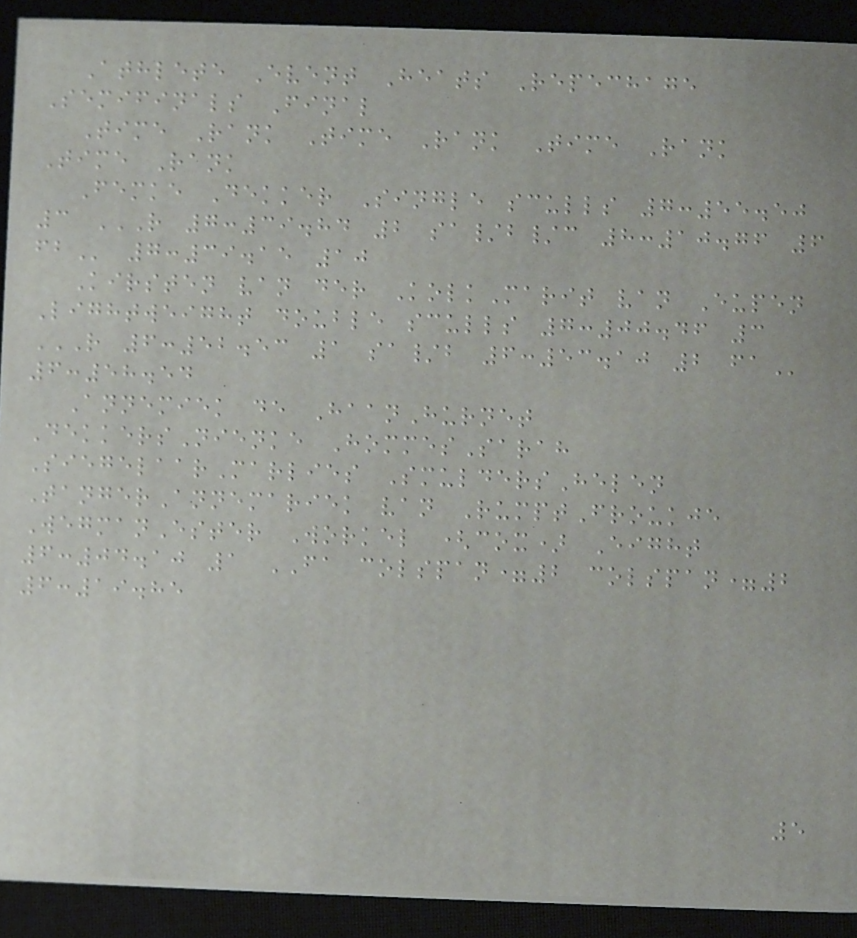Athlete Event Heats Repechage
Semifinals Final
Time Rank Time Rank Time Rank
Time Rank
Femke Dekker Single sculls 7:55.50
3 R 7:39.84 2 SA/B/C 8:10.76 6
FB 7:39.15 10
Kirsten van der KolkMarit van Eupen
Lightweight double sculls 7:00.46 3
R 6:52.53 1 SA/B 6:53.10 2 FA
6:58.54
Annemiek de HaanHurnet
DekkersNienke HommesSarah
SiegelaarMarlies SmuldersHelen
TangerAnnemariek van RumptFroukje
WegmanEster Workel (cox) Eight
6:04.10 1 FA colspan=2 colspan=2
6:19.85
5
